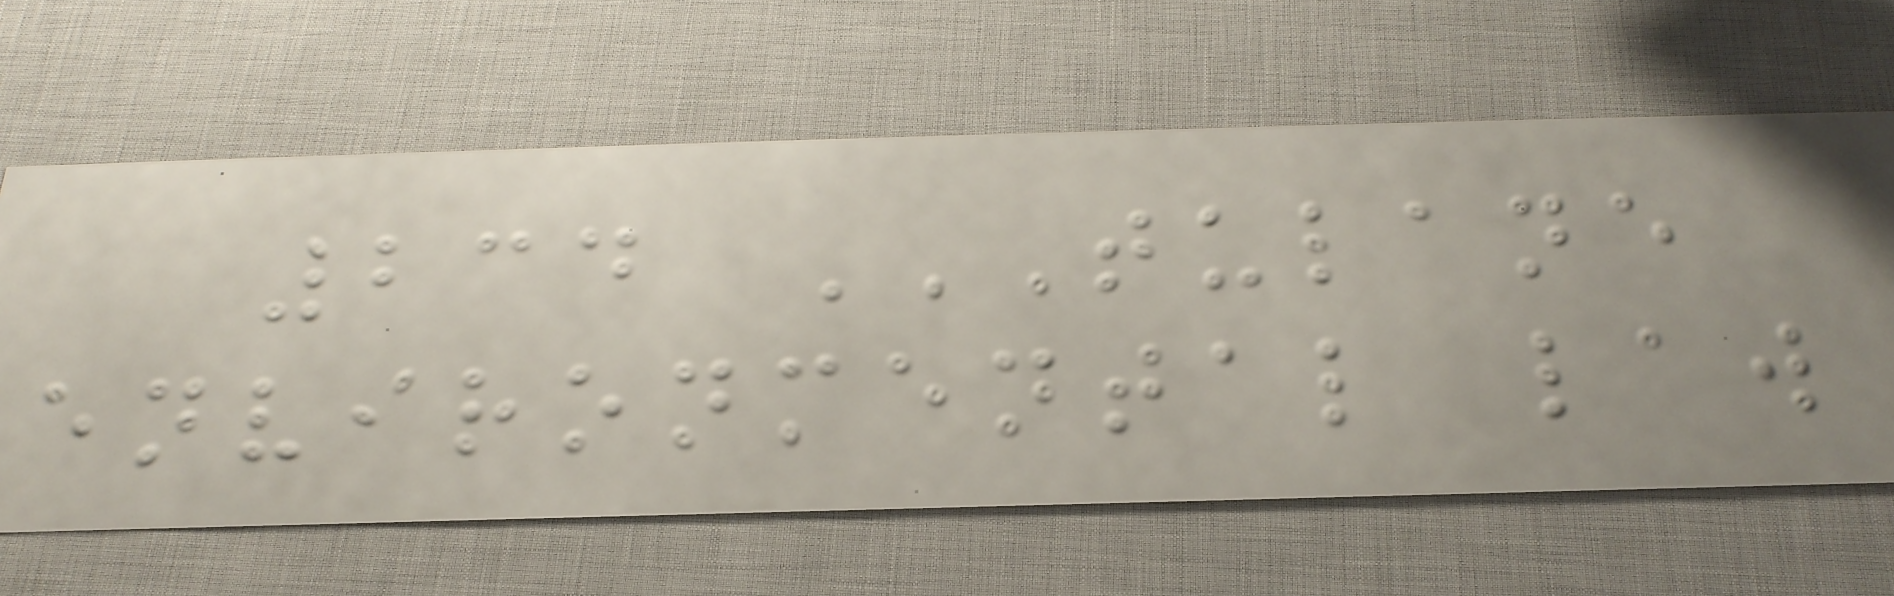234 TULANE
ENVIRONMENTAL LAW
